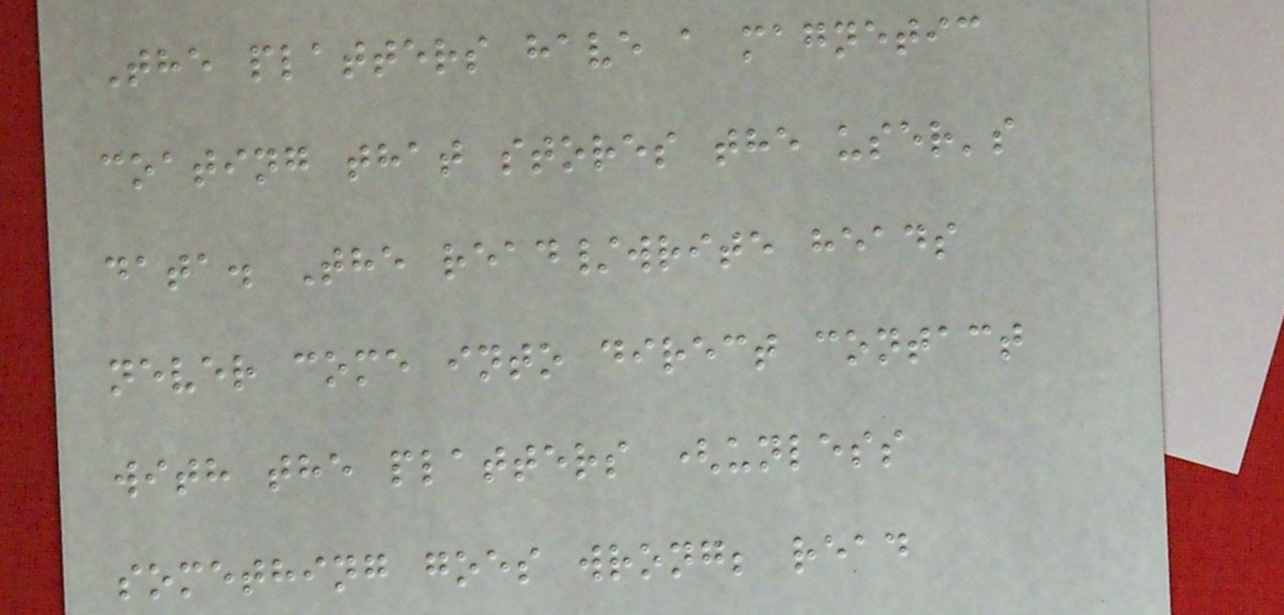The platters have a magnetic
coating that stores the user's
data. The read/write heads
never come into direct contact
with the platters (unless
something goes wrong; read
